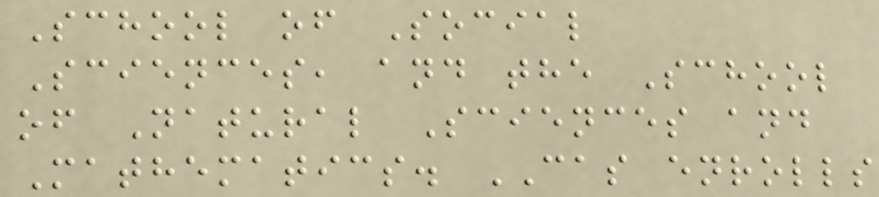School of Social
Sciences, and the School
of Natural Sciences and
Mathematics. CAS enrolls
